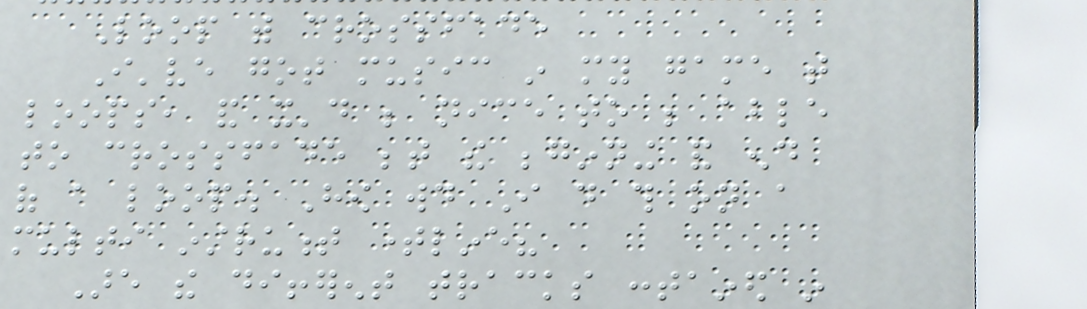Loop with crossfade
I've got music in my game that
loops, and it'd be nice to be able
to crossfade between the beginning and end
of a loop. How would I do this on a
multi instrument timeline?
Are the different tracks contained in
